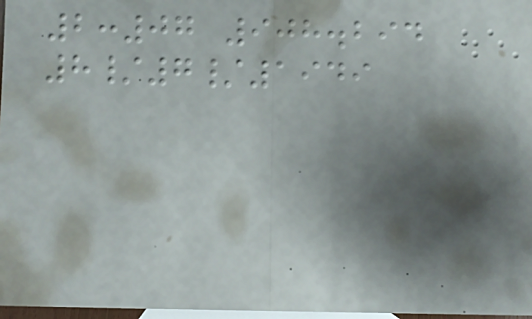2:07 908.294
8/7/1949
